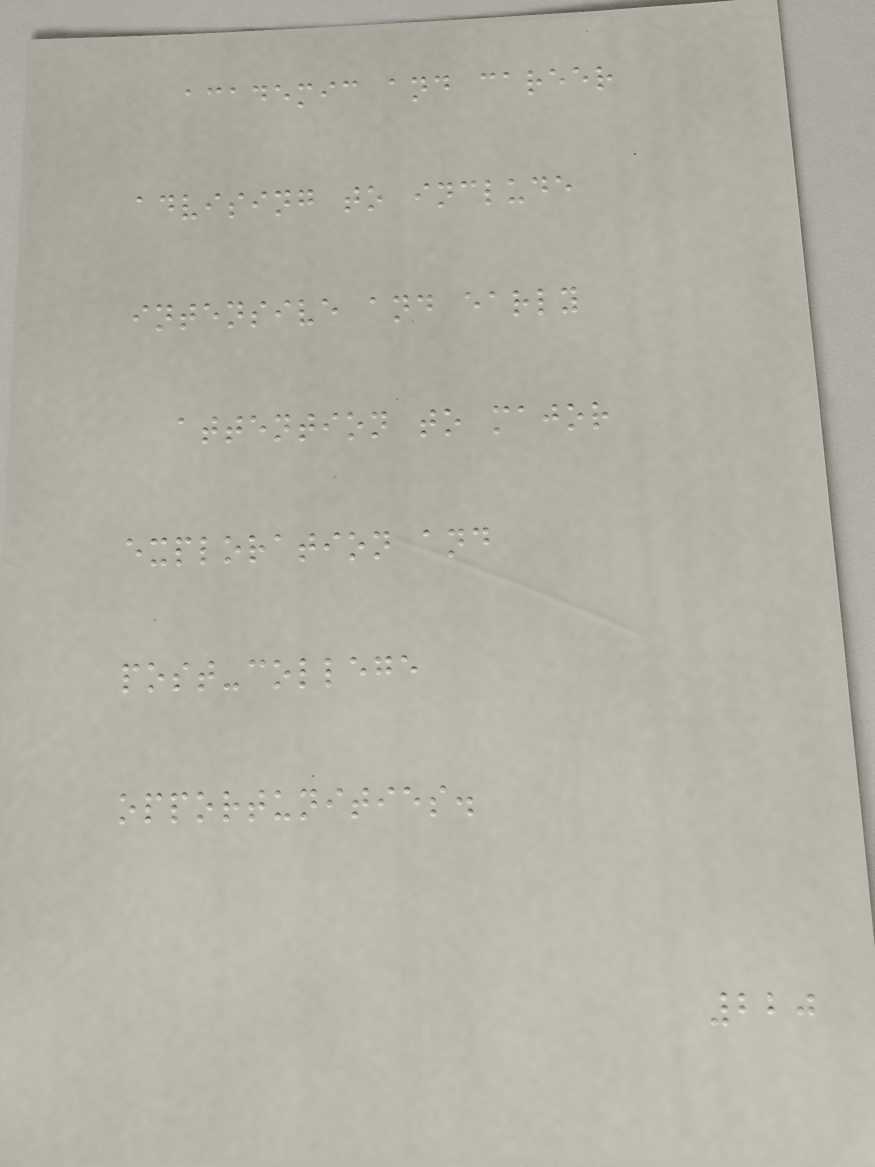academic and career
advising to include
intensive and early
attention to major
exploration and
post-college
opportunities.
220
